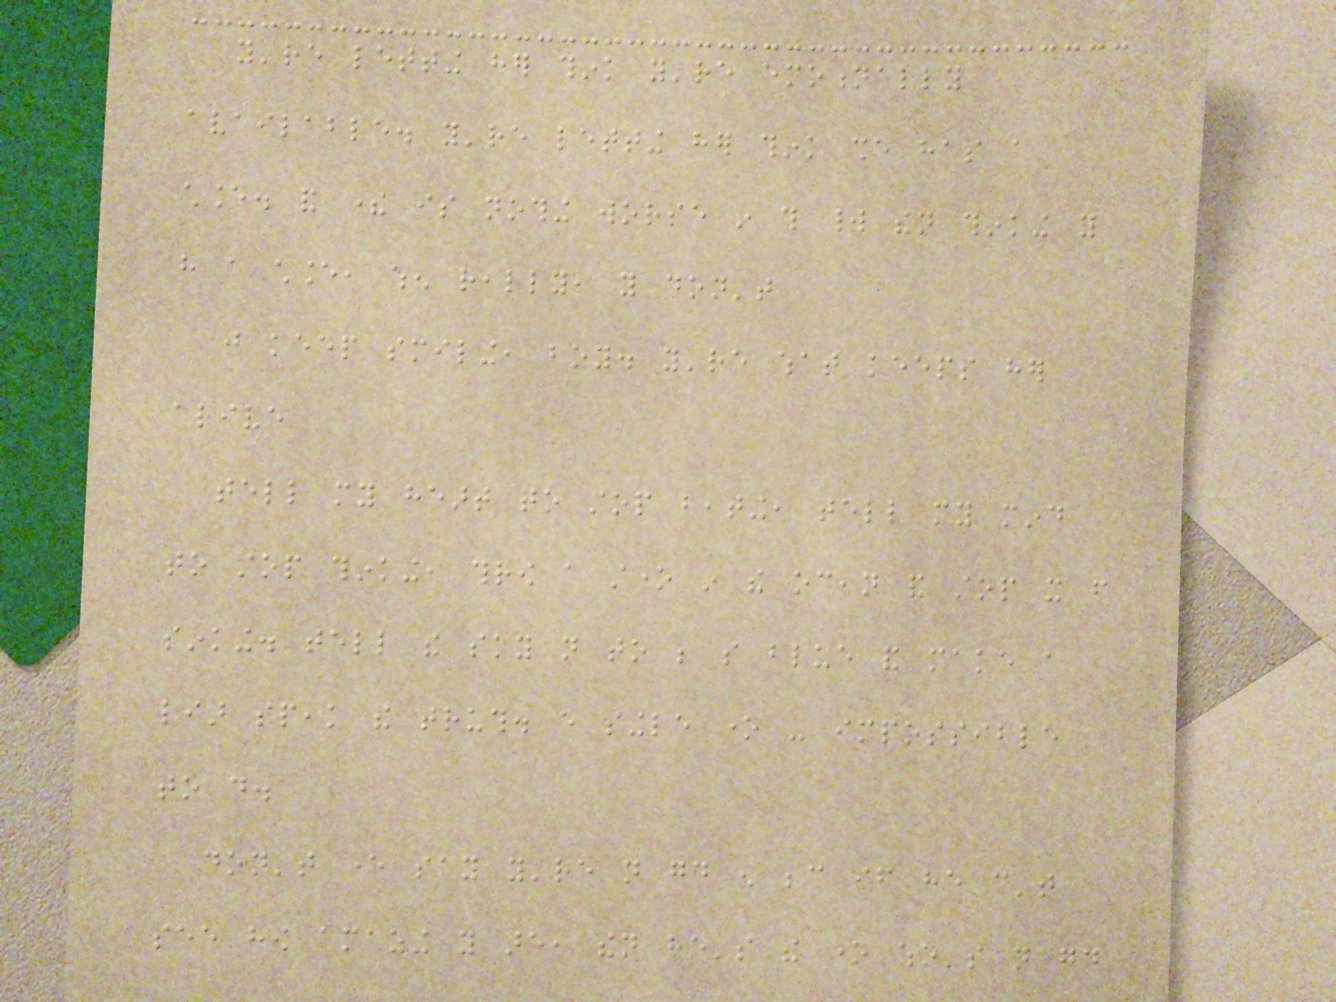you're letting her think you're emotionally
available. you're letting her think she has a
chance. and there is nothing worse in this world then thinking you
have a chance, when really, you don't
just keep smiling, boy. you're what keeps her
alive
tell my heart to stop beating, tell my mind
to stop thinking, throw a stone in the ocean and stop it from
sinking. tell the sky not to be so blue and make a
liar speak the truth. every single one - impossible
to do.
don't ever say you're not good enough because if he can't
see how amazing you are, then he's the one who's not good
